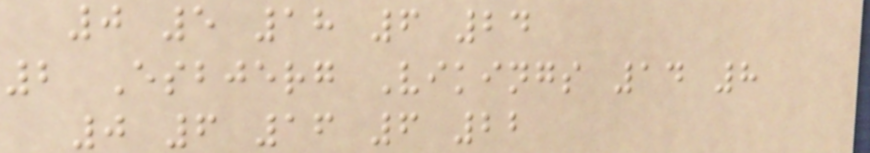0 5 18 6 24
2 Esbjerg Vikings 14 8
0 6 16 6 22
